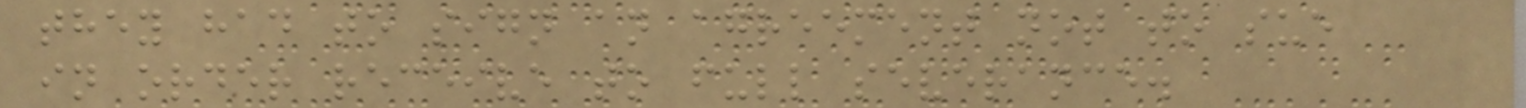they had to sign an agreement not to sue
in order receive to full severance.
